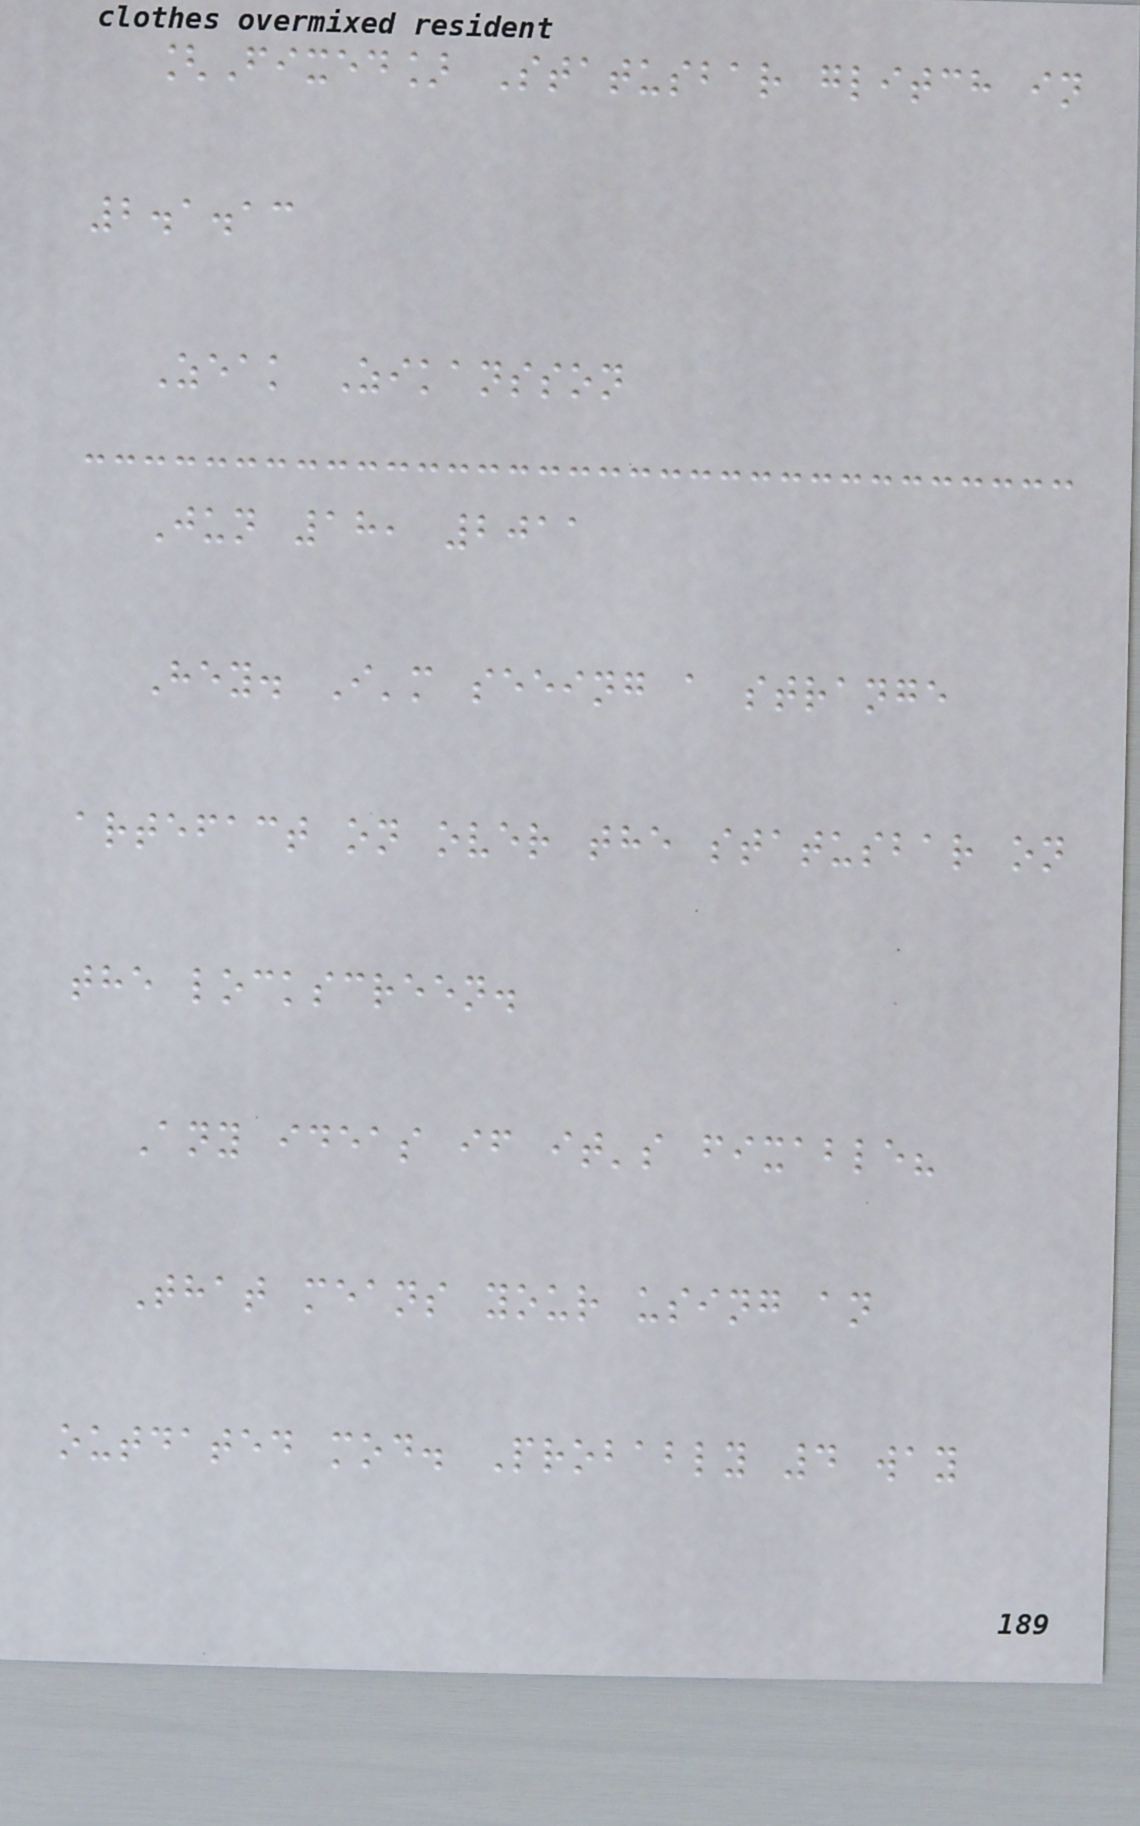[Fixed] Statusbar glitch in
2.1.13
Zeak Zikansson
Jun 18, 2011
Hey. I'm seeing a strange
artefact on over the statusbar on
the lockscreen.
Any ideas if it's fixable?
That means your using an
outdated mod. Probably 4 way
